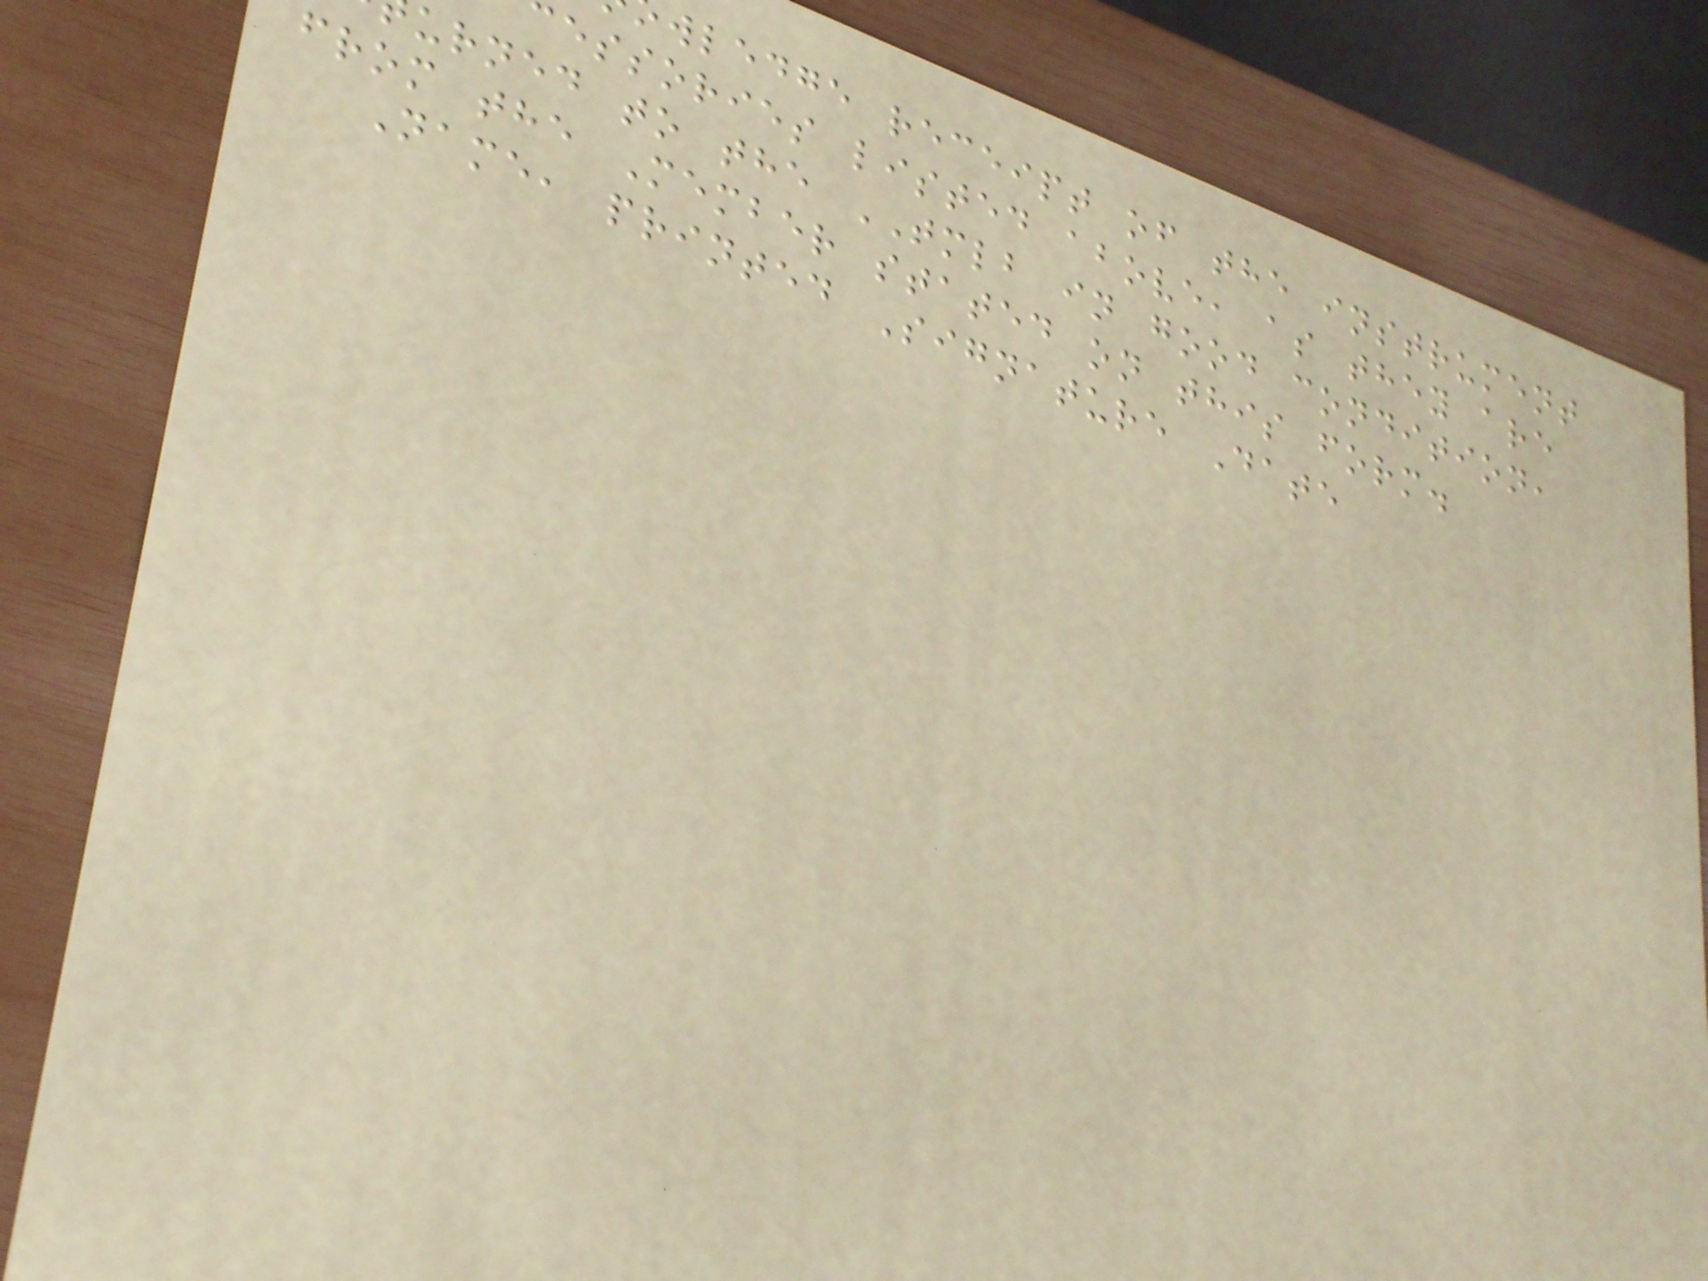wledge receipt of the instrument
essories listed above, as they are
urned to the TMLB in good condition,
from the Member stated on this form.
Name, printed Signature Date
